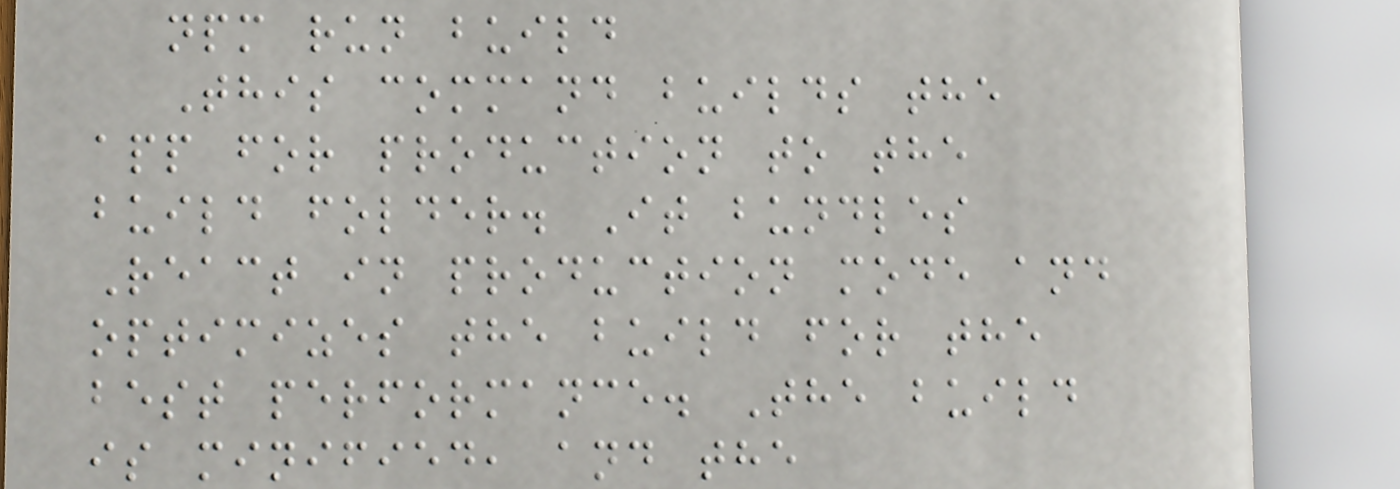npm run build
This command builds the
app for production to the
build folder. It bundles
React in production mode and
optimizes the build for the
best performance. The build
is minified, and the
